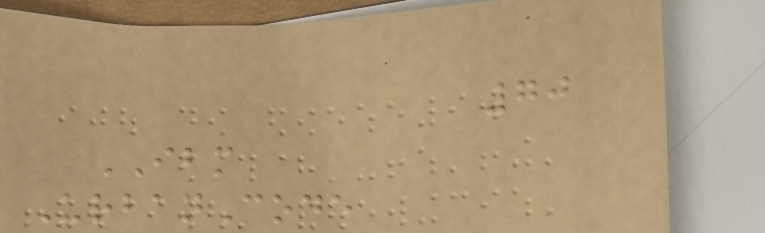70
IBM
UrbanCode
